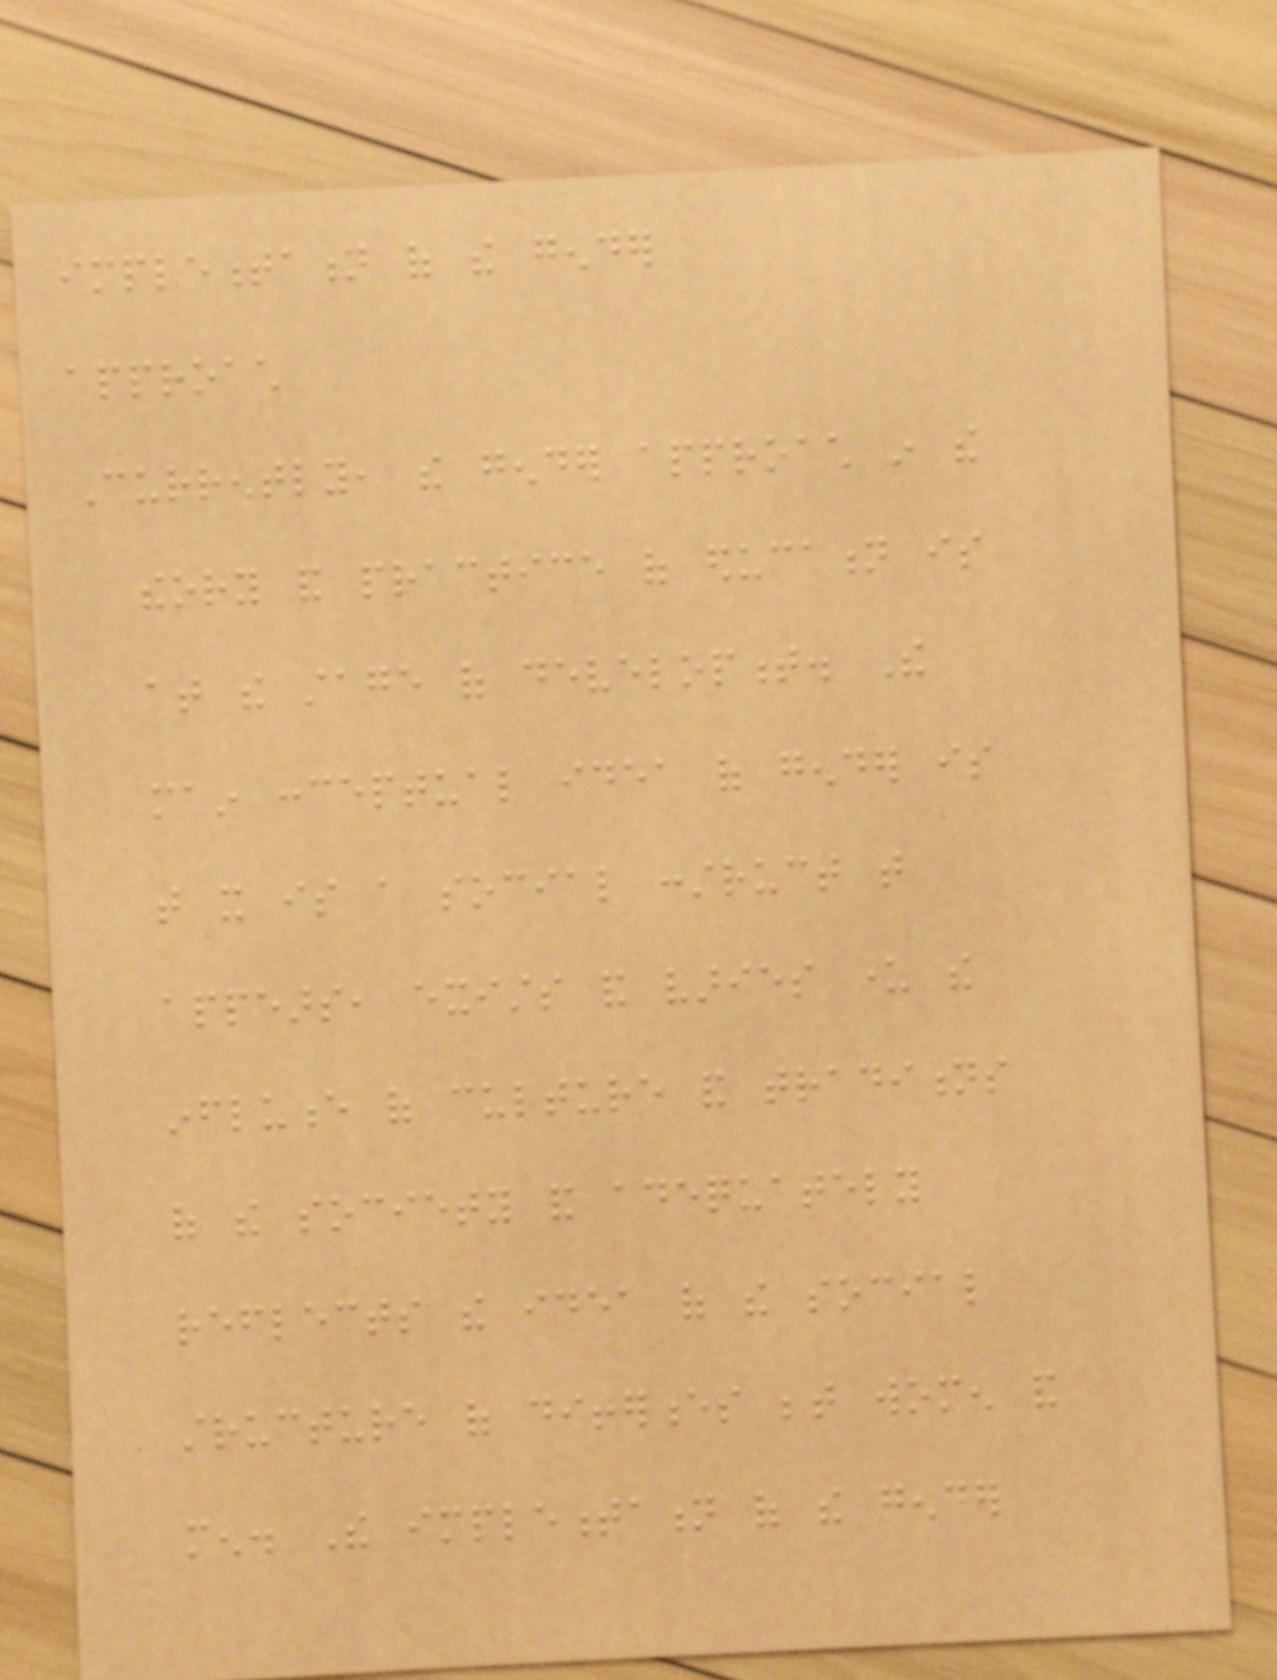implementation of the gender
approach
Currently, the gender approach in the
theory and practice of education is
at the stage of development. The
main conceptual idea of gender is
that it is a social construct that
appears, exists and varies under the
influence of culture and traditions
of the society and adequately
reflects the idea of the social
structure of differences between women and
men. The implementation of the gender
